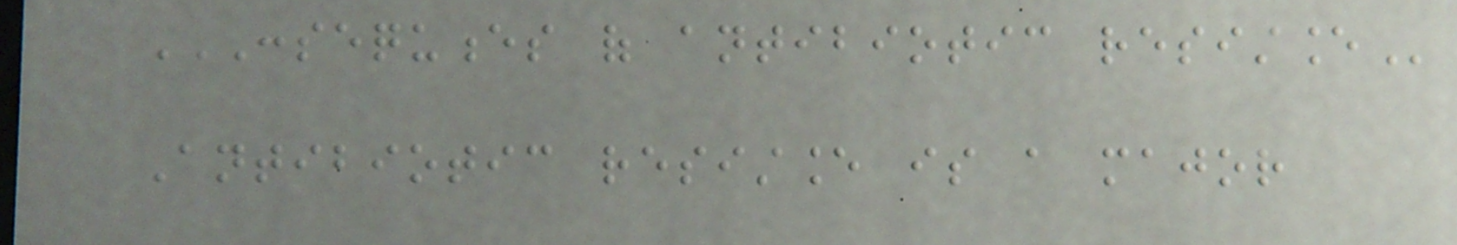CONSEQUENCES OF ANTIBIOTIC RESISTANCE
Antibiotic resistance is a major
